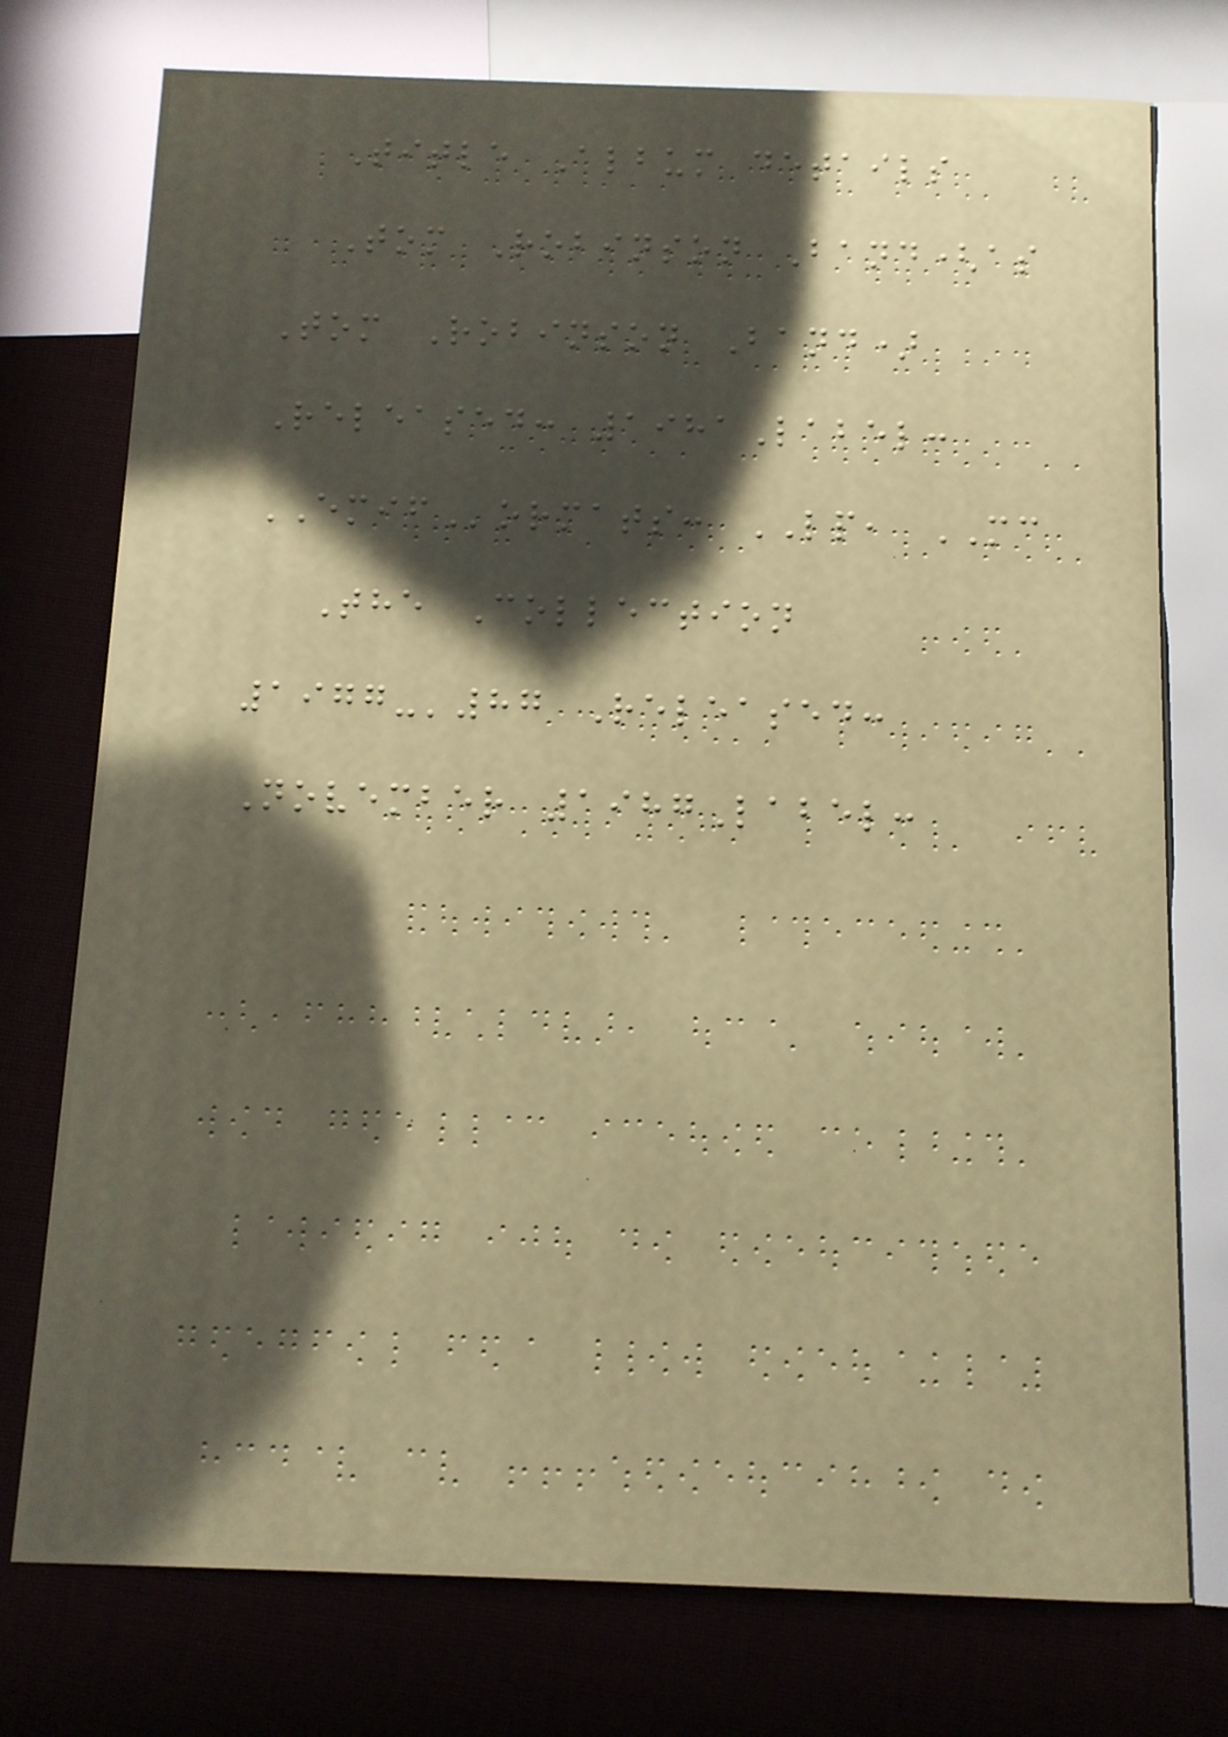Title Album details
Tom Robinson Band(as
Tom Robinson Band)
Released: 1981Label:
EMIFormats: LP, MC
The Collection
1977-'87 Released:
November 1987Label:
